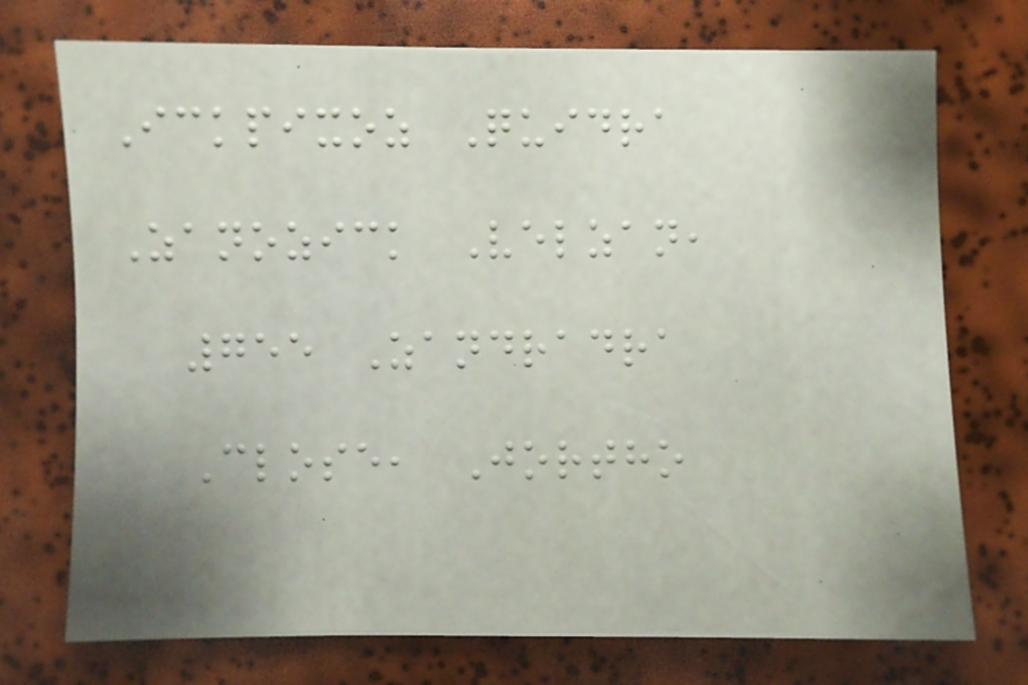Ickpixoz Quidra
Zanozick Velzan,
755 Zandradra
Close, Jortho
